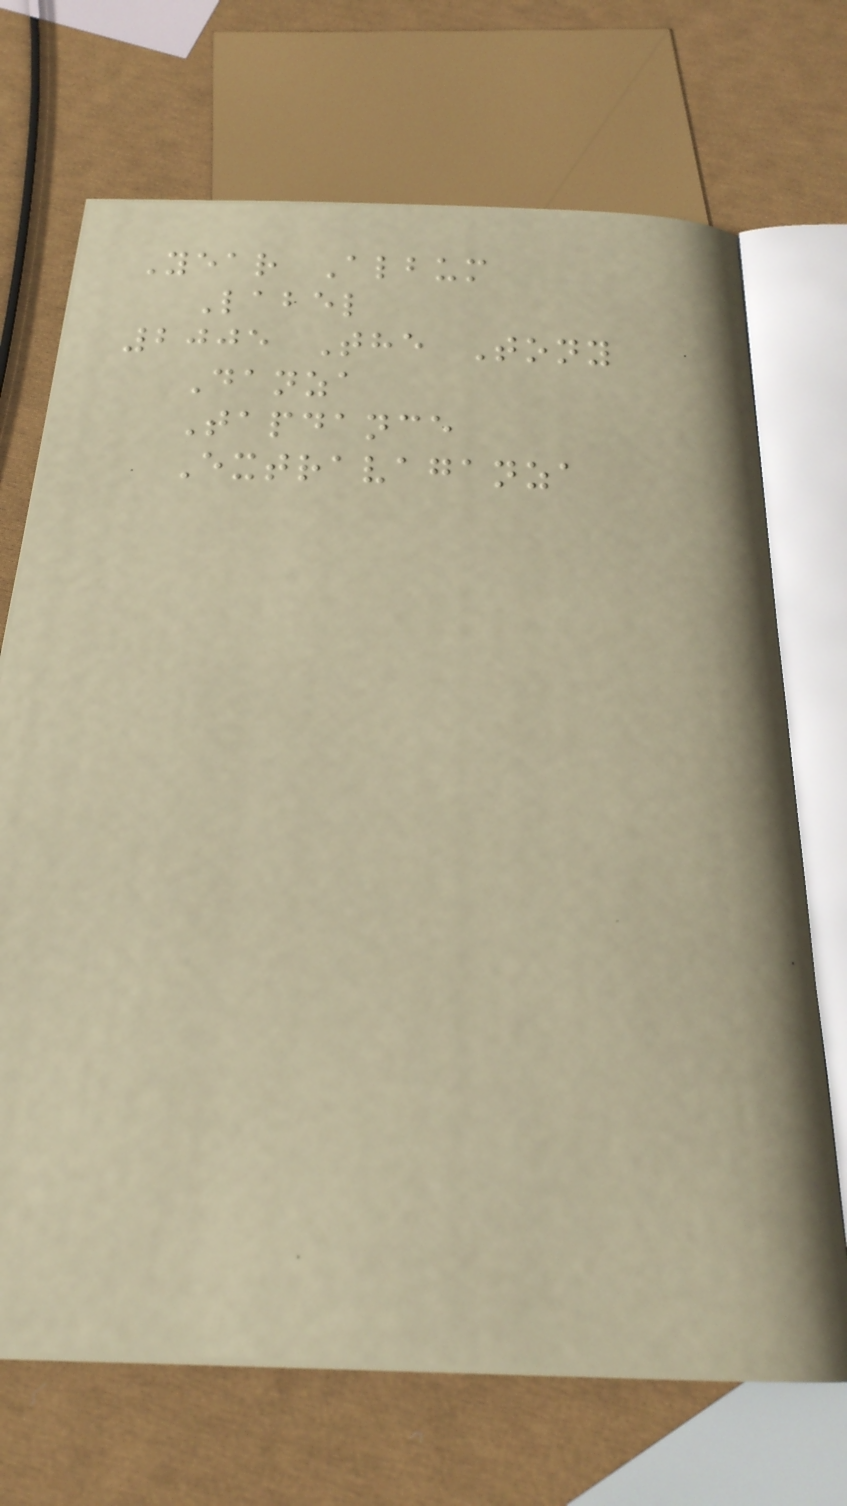Year Album
Label
2005 The Tony
Danza
Tapdance
Extravaganza
